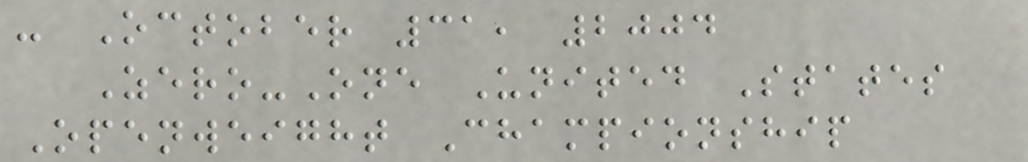- October 31, 2004
Zero-One United States
Openweight Championship
